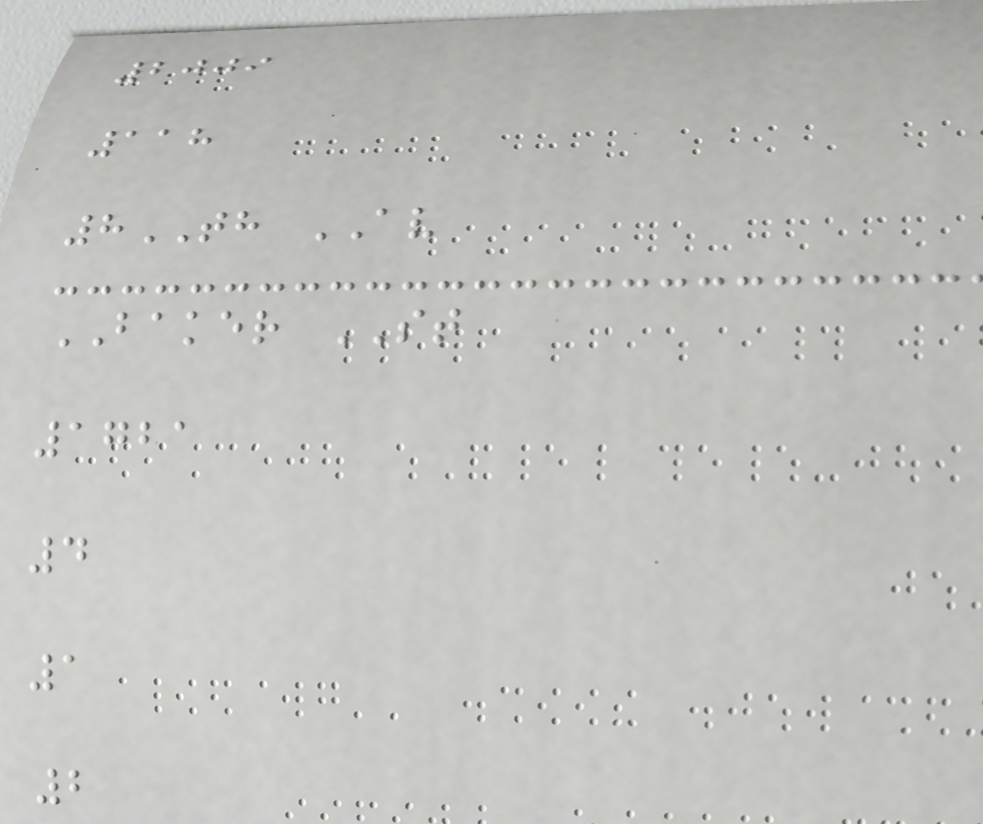2009
118
8TH AV
BAKER ST
1721
4
1
2
